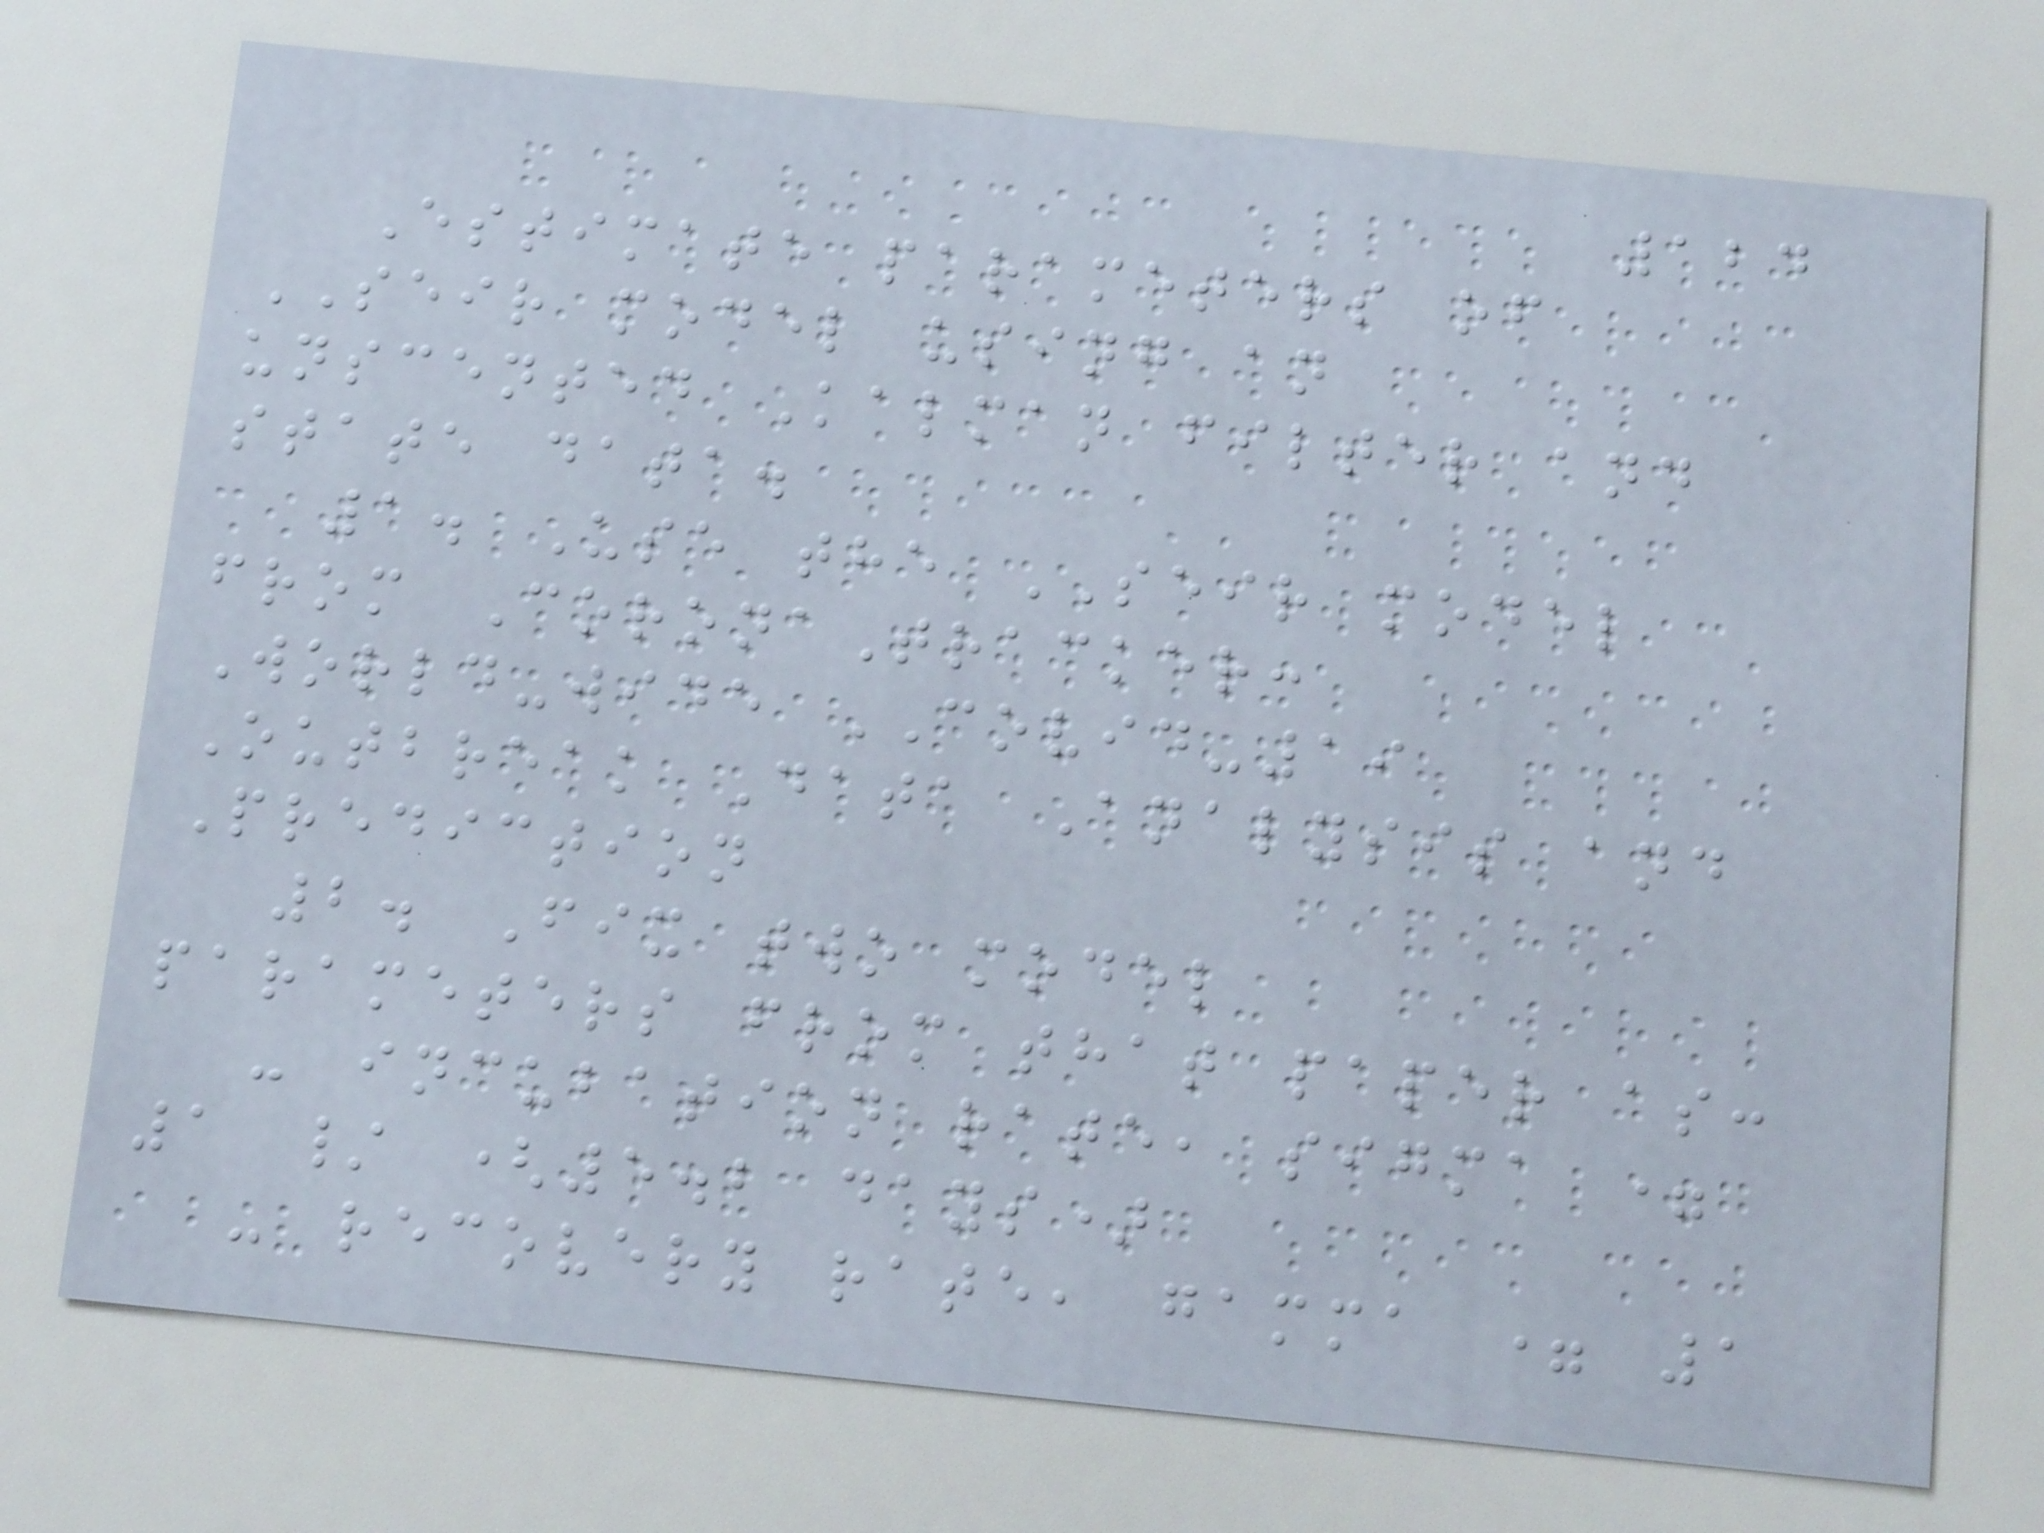124
Estimate parameters of
SEIR model using an
unscented Kalman filter and
state data.
1. Use the SEIR model
from CoronaTracker:
World-wide COVID-19
Outbreak Data Analysis and
Prediction
2. Fix two model
parameters from that paper as:
- incubation rate, sigma =
1 / (5.2 days)
- recovery rate, gamma = 1
